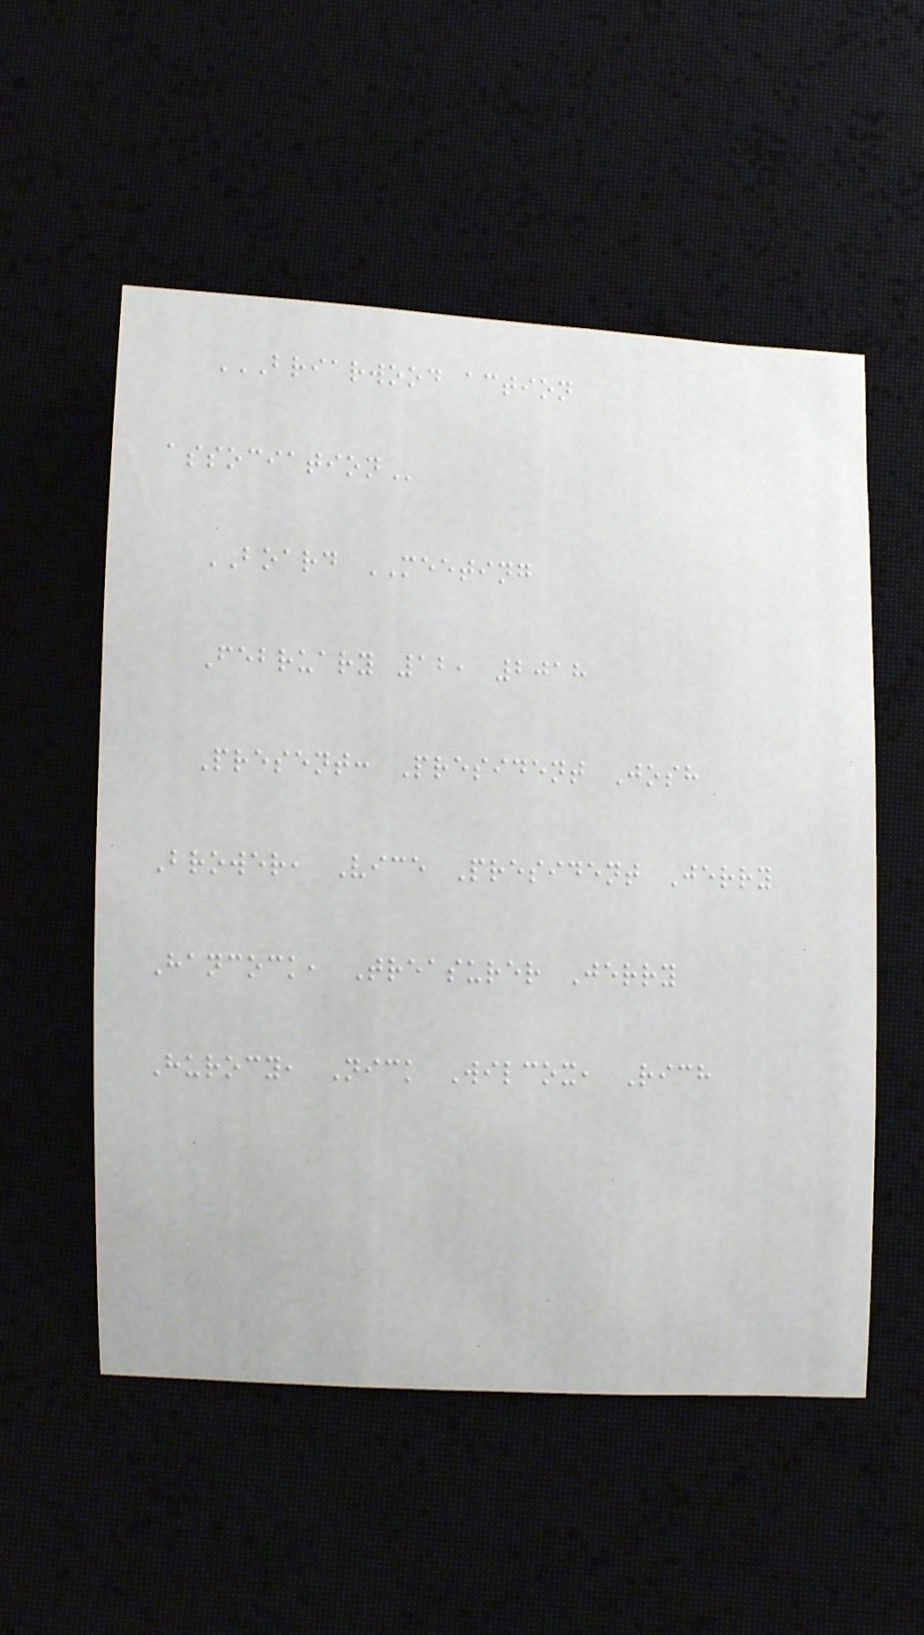BRIARWOOD ACTION
ASSOCIATION
BOARD MEETING
February 12, 2018
Present: President Josh
Brower, Vice President Jerry
Hancock, Treasurer Jerry
Hurocy, Nick Wilcox, Rich
